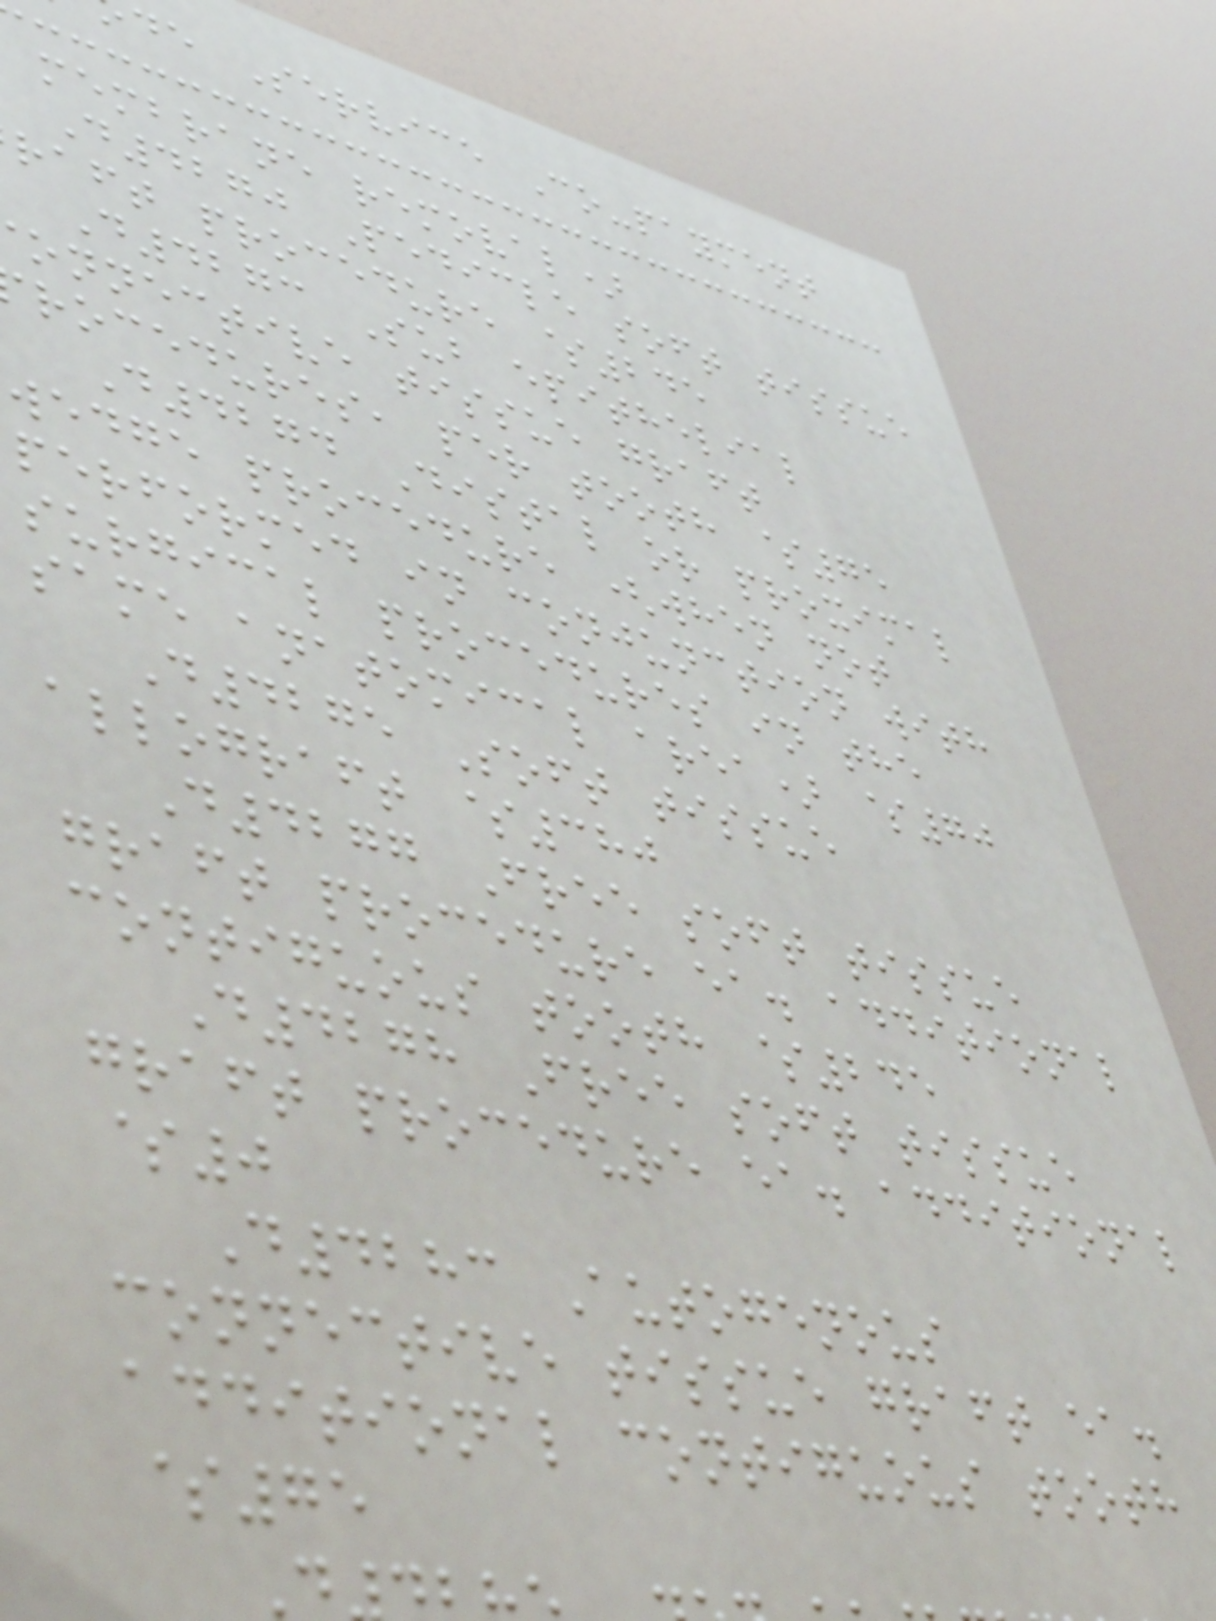de Service Co-payment
membrane removal)
D4270 Pedicle soft tissue
raft procedure $245
D4273 Sub epithelial
onnective tissue graft
rocedures, per tooth $75
D4274 Distal or proximal
wedge procedure (when not
performed in conjunction with
surgical procedures in the
same anatomical area) $70
D4275 Soft tissue
allograft $380
D4277 Free soft tissue
graft procedure ea. additional
contiguous tooth $245
D4278 Free soft tissue
graft procedure ea. additional
$0
D4283 Autogenous
connective tissue graft ea.
additional contiguous tooth
$75
